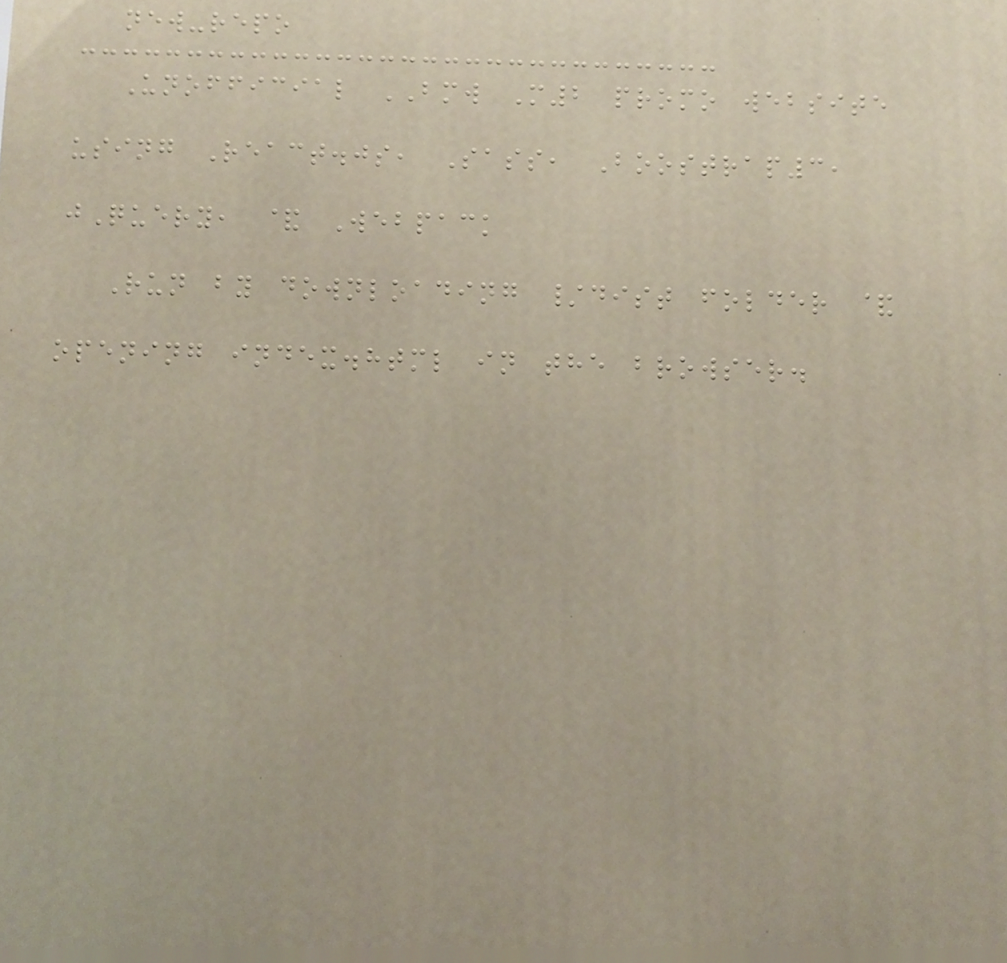new-repo
Unofficial BMW M2 promo website
using React.js, Sass, Boostrap3,
jQuery, & Webpack
Run by downloading /dist folder &
opening index.html in the browser.
